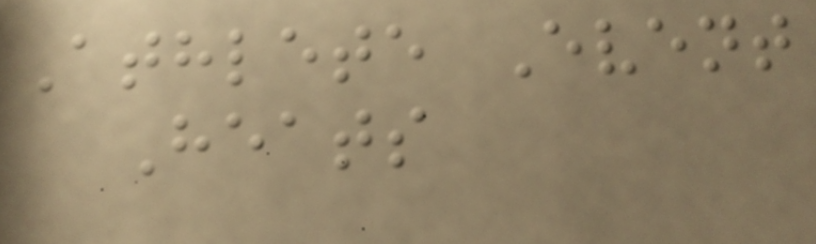Athlete Event
Heats
